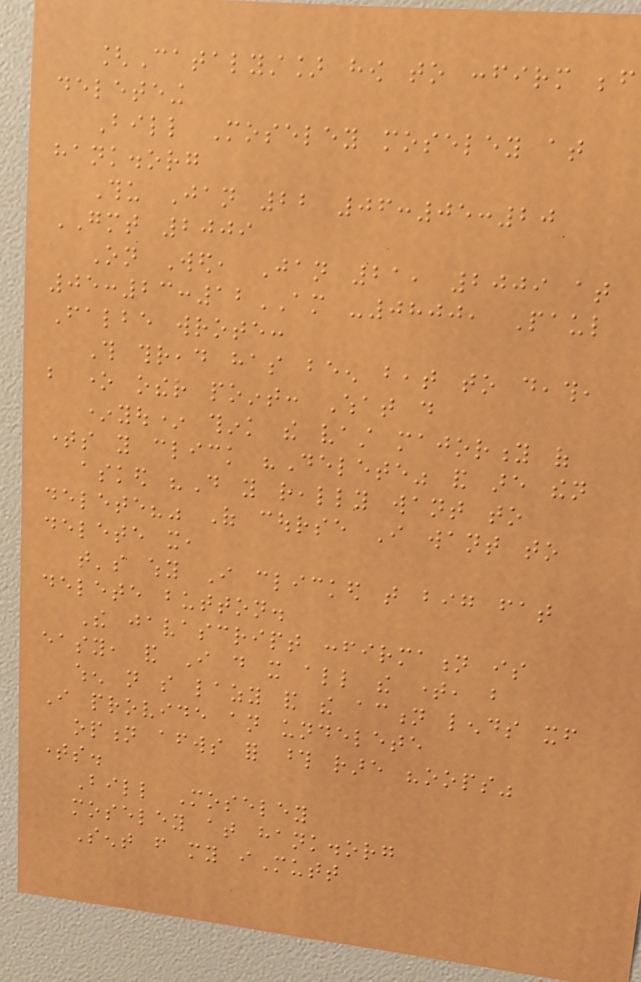[Catalyst] how to confirm before
deleteing
Bill Moseley moseley at
hank.org
Thu Jan 22 06:05:20
GMT 2009
On Wed, Jan 21, 2009 at
05:23:12AM -0800, Paul
Falbe wrote:
This thread has been beat to death,
but one other point: What do
*you* think the vast majority of
times you click "Delete" and are then
asked "Do you really want to
delete?" Of course I want to
delete it,
that's why I clicked that big fat
delete button.
The javascript confirmation is
easy, and I do it all the time, but
when not so lazy and the action lends itself
I provide an undelete
option afterwards for those rare "oops"
times.
Bill Moseley
moseley at hank.org
Sent from my iMutt
